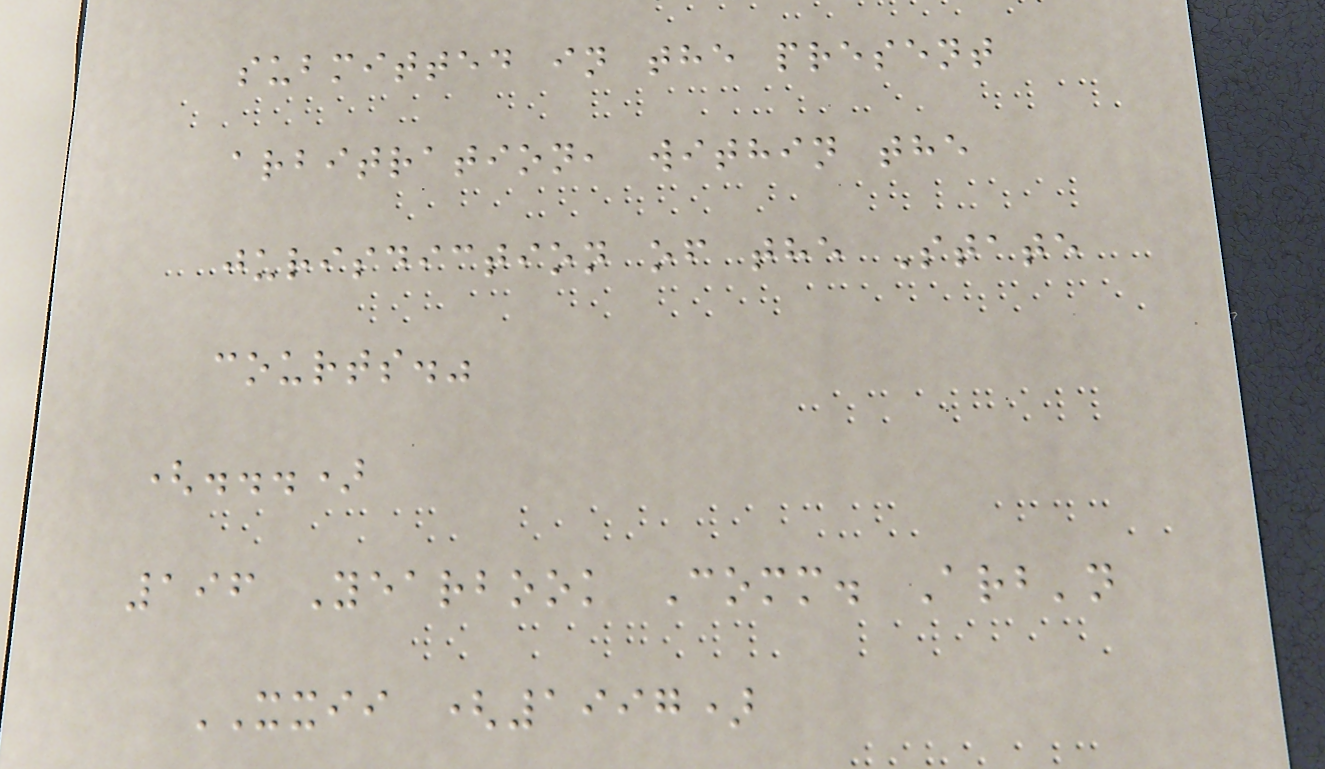submitted in the present
arbitration, within the
jurisdiction of the State
courts."
(...)
196 Yearbook Comm. Arb'n
XXII (1997)
